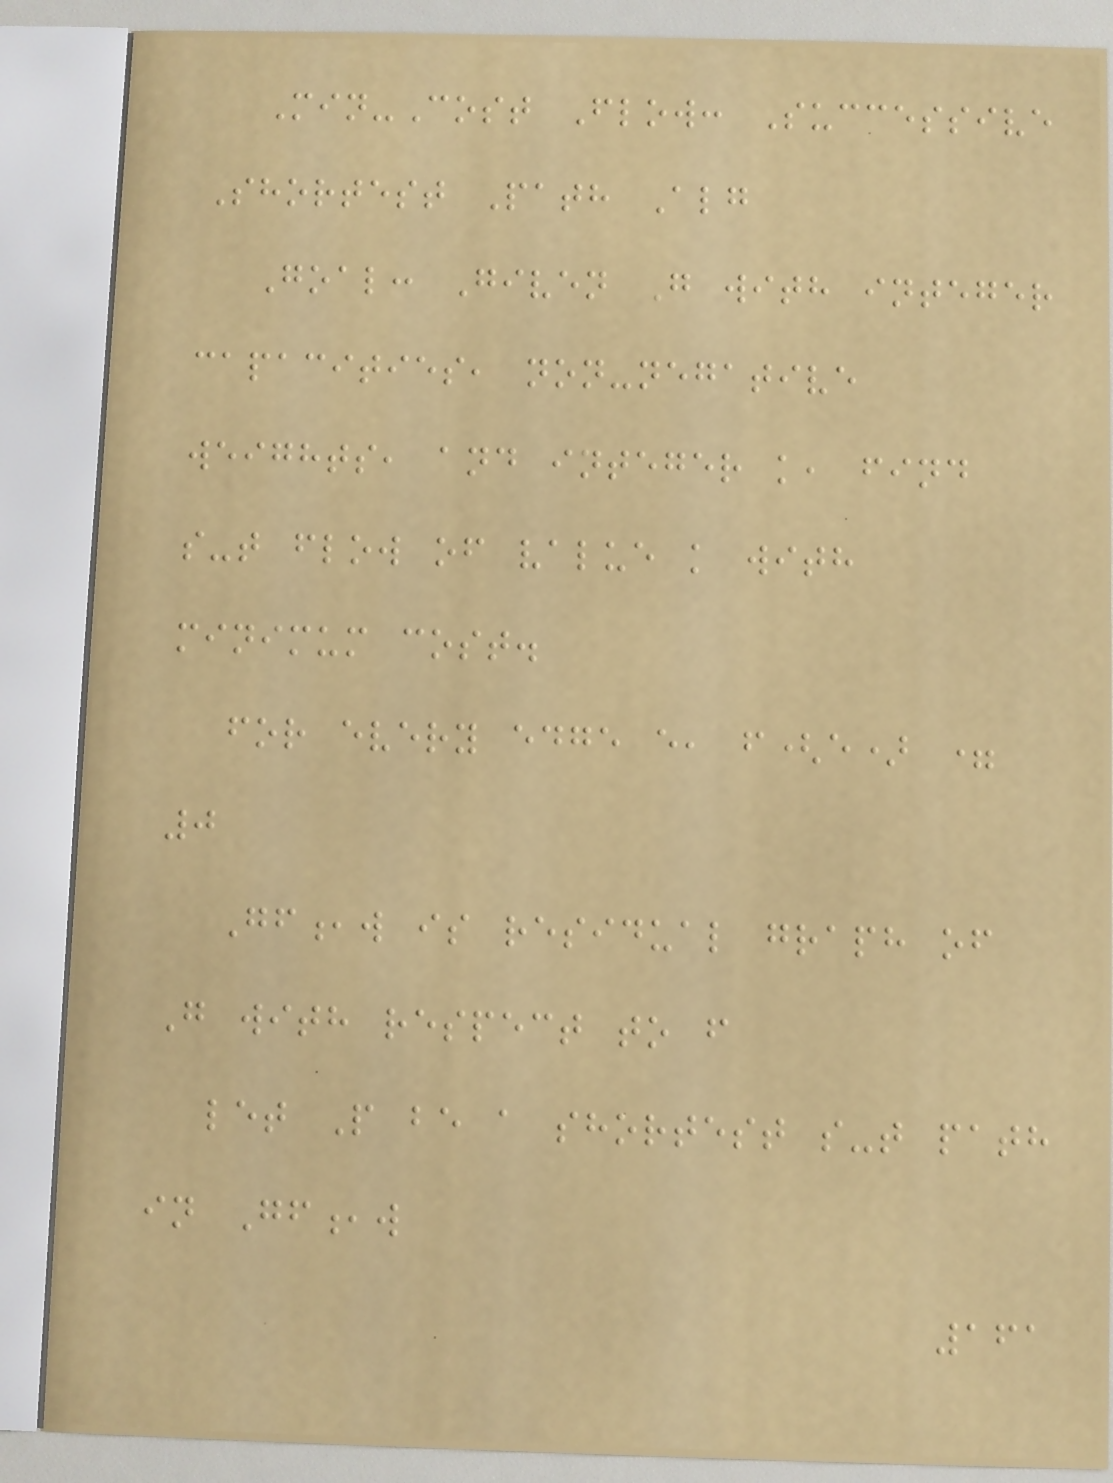Min-Cost Flow: Successive
Shortest Path Alg
Goal: Given G with integer
capacities, non-negative
weights, and integer k, find
s-t flow of value k with
minimum cost.
for every edge e, f(e) =
0
Gf,w is residual graph of
G with respect to f
let P be a shortest s-t path
in Gf,w
161
